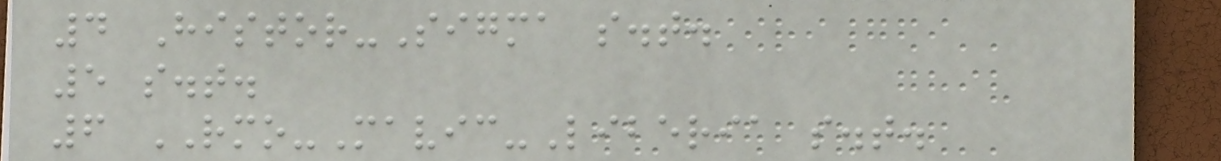4 Histor-Sigma s.t.
5 s.t.
6 RMO-Mavic-Liberia s.t.
